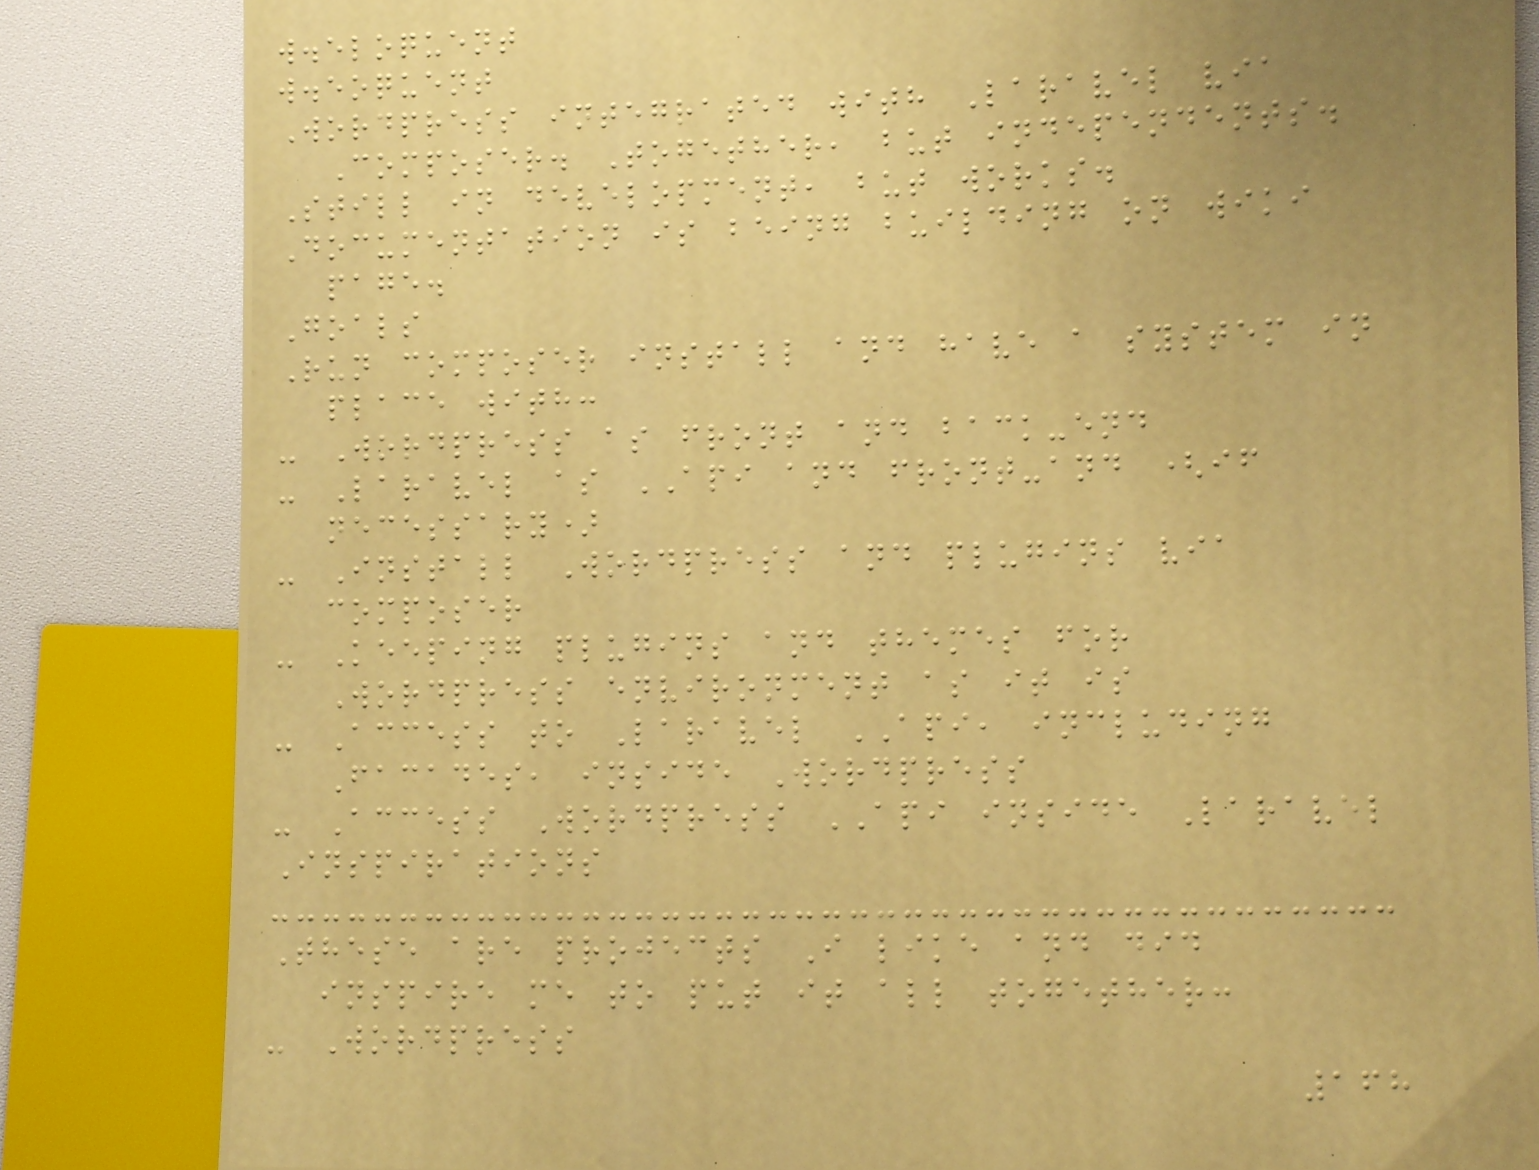w.eloquent
w.eoquent
Wordpress integrated with Laravel via
Composer. Together, but independents.
Still in development, but works.
Documentation is being building on wiki
page.
Goals
Run composer install and have a system in
place with:
- Wordpress as front and back-end
- Laravel as API and front-and (if
necessary)
- Install Wordpress and plugins via
composer
- Keeping plugins and themes for
Wordpress environment as it is
- Access to Laravel API, including
Facades, inside Wordpress
- Access Wordpress API inside Laravel
Inspirations
These are projects I like and did
inspire me to put it all together:
- Wordpress
168
